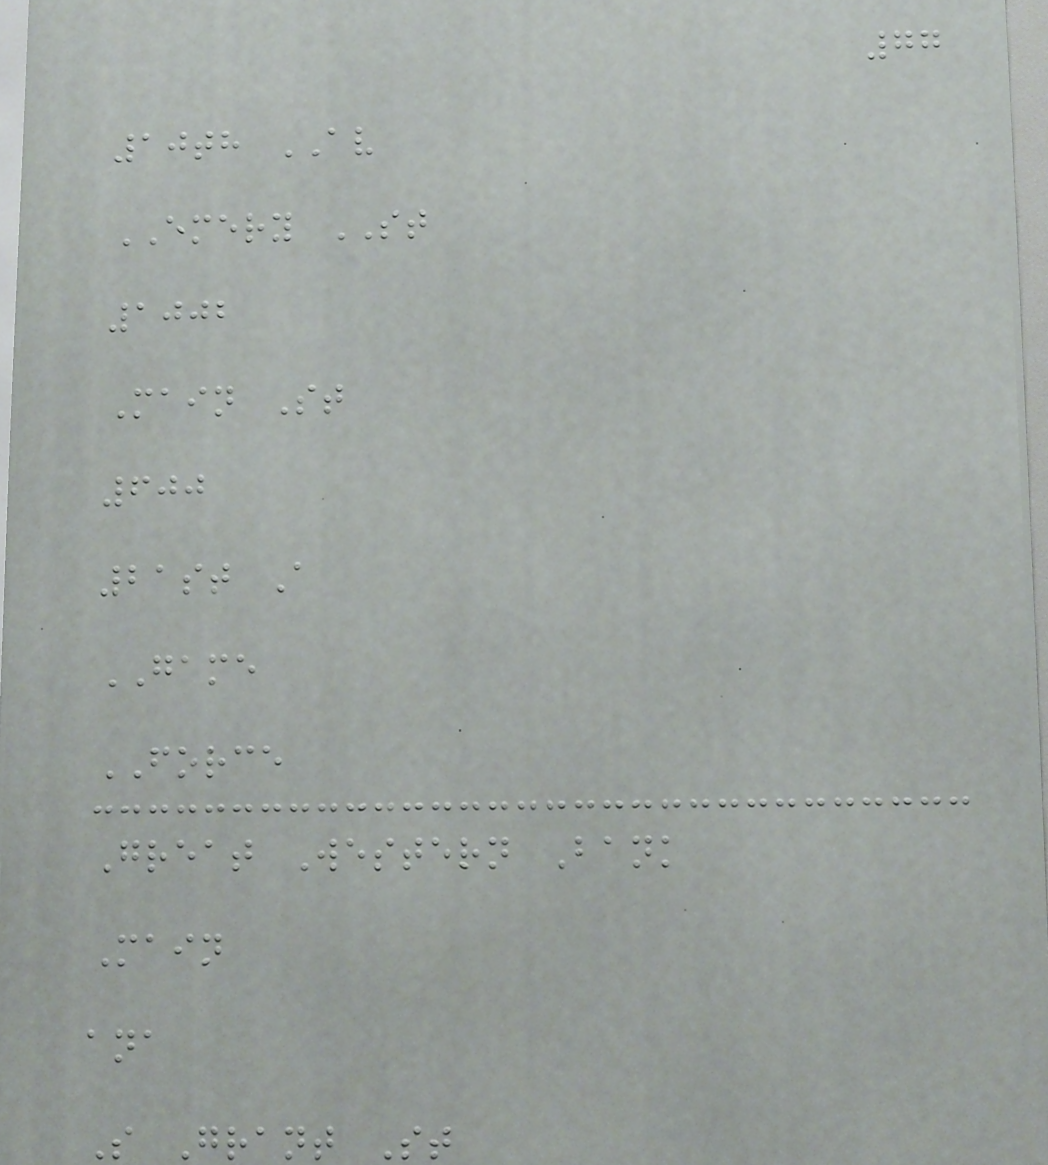77
10th AV
EMERY ST
1002
Main St
600
21st A
GAME
FORCE
Great Western Bank
Main
ana
S Grant St
